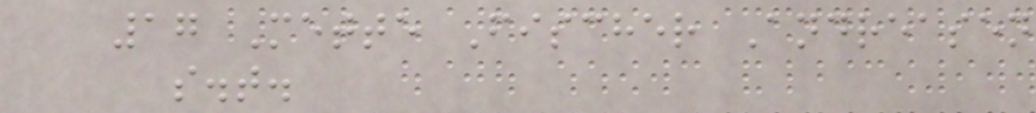17 Mette Fischer Andreasen
s.t.
